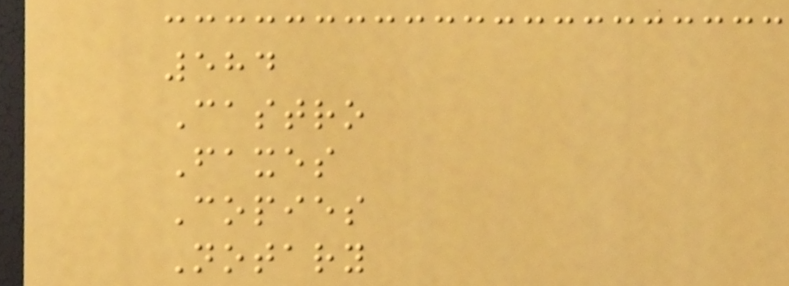584
Castro
Faxes
Copies
Notary
